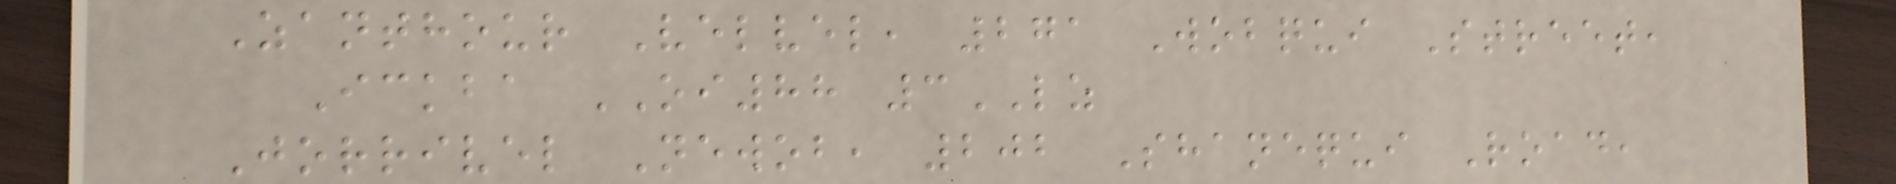Zanthour Velvel, 271 Wobqui Street,
Ickba OI88 3LZ
Jorrivel Newob, 202 Shanequi Road,
